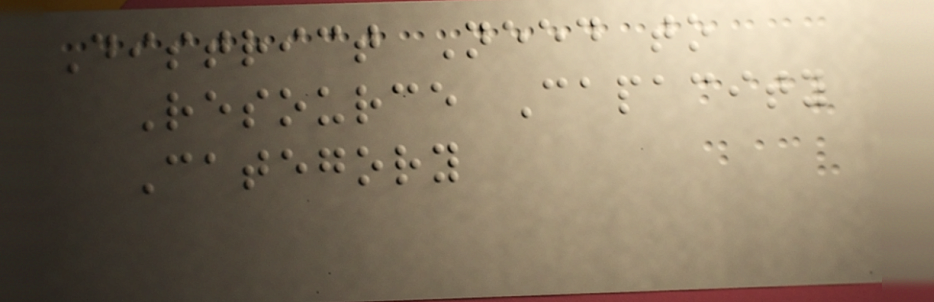District Need to
Resource Capacity
Category
